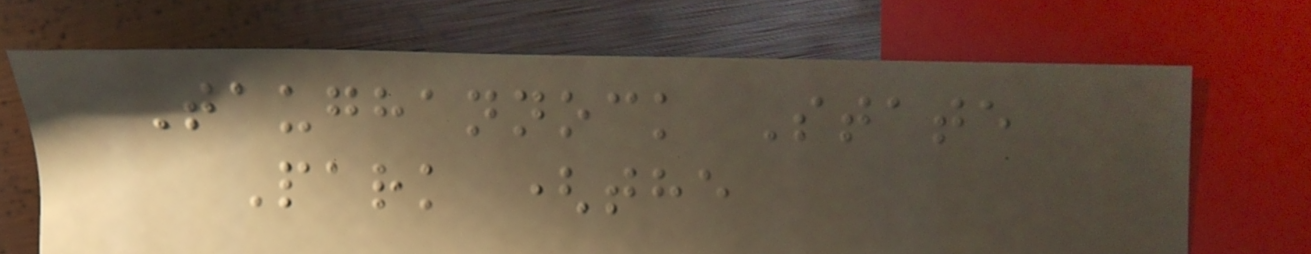Taughannock State
Park (the
